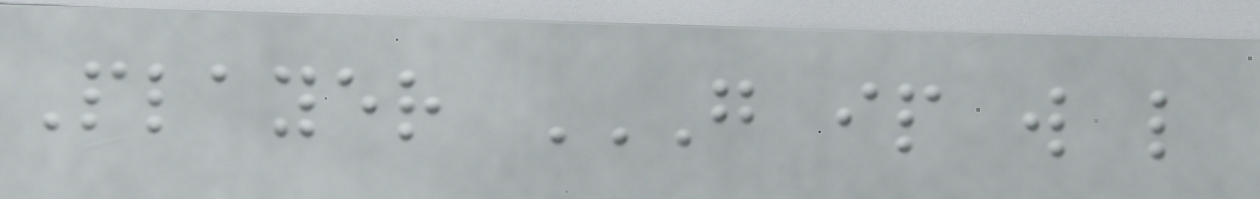Player G IP W L
